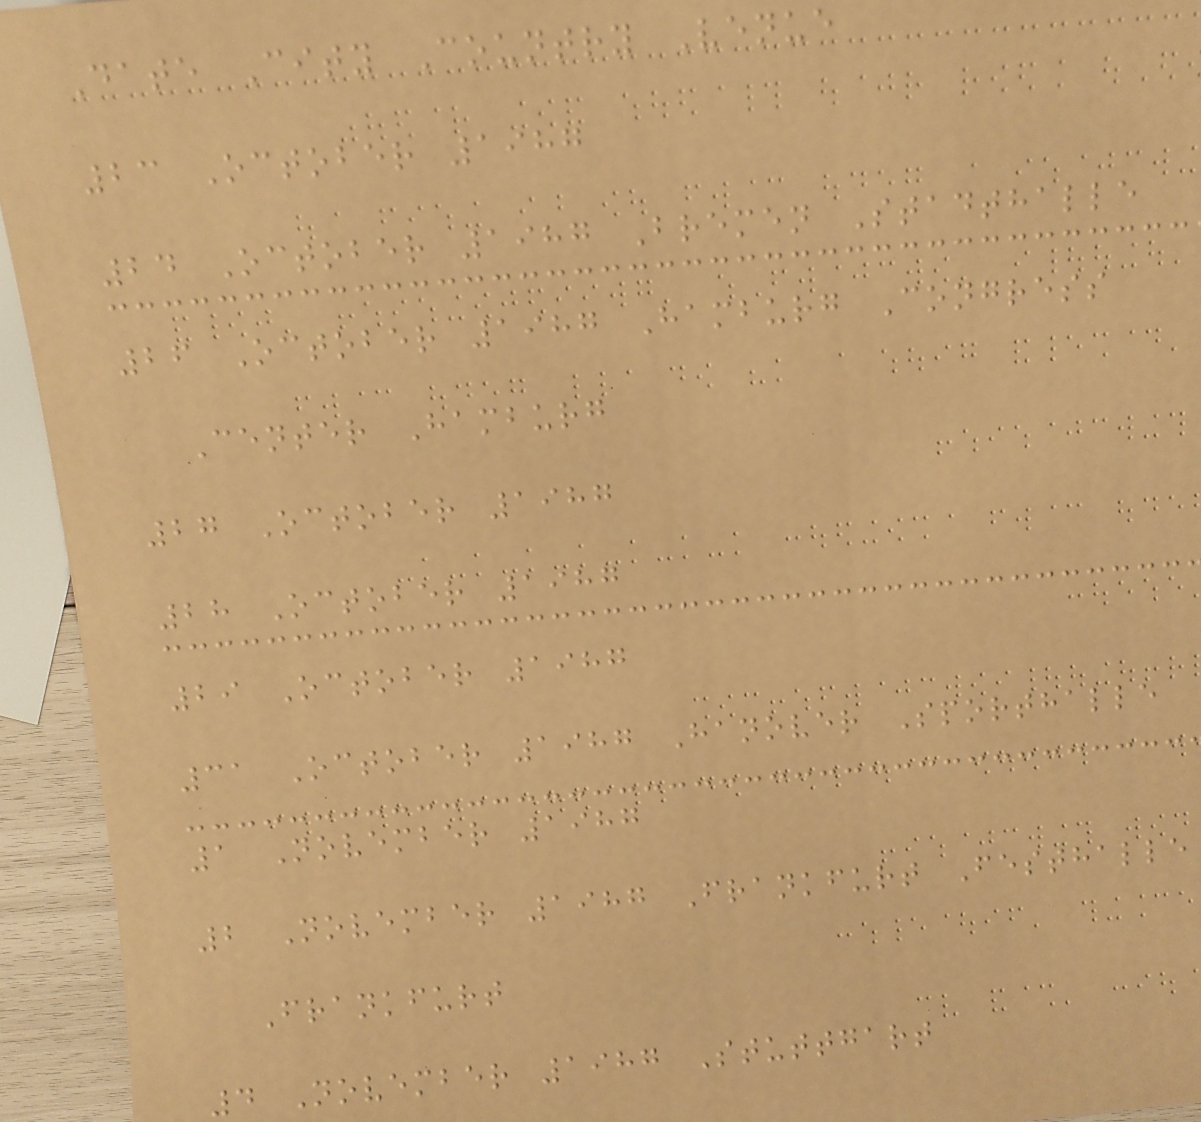Date City Country Venue
23 October 1987
24 October 1987 Bremen Stadthalle
26 October 1987 Hamburg Congress
Center Hamburg
27 October 1987
28 October 1987
29 October 1987
31 October 1987 Hanover Sporthalle
1 November 1987
2 November 1987 Frankfurt Festhalle
Frankfurt
4 November 1987 Stuttgart
